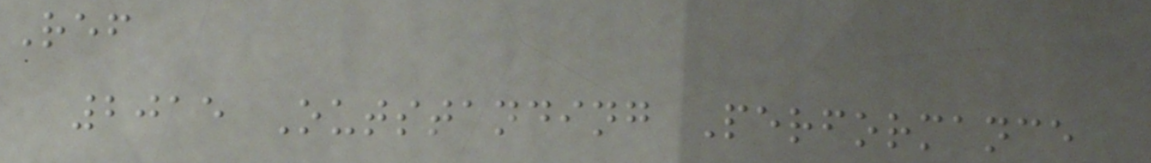Ref
2015 Outstanding Performance
